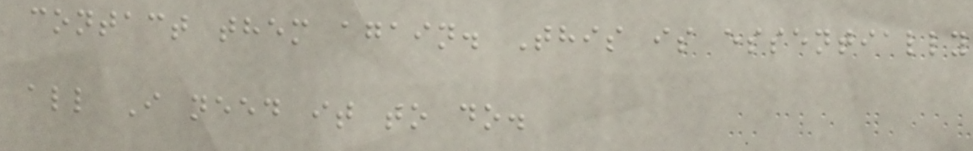contact them again. This is essentially
all I need it to do.
